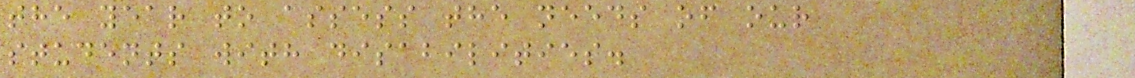the year to assess the needs of our
students with disabilities.
